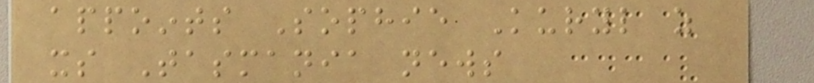appoints Sophie Kuryl as
its Tasmania news
